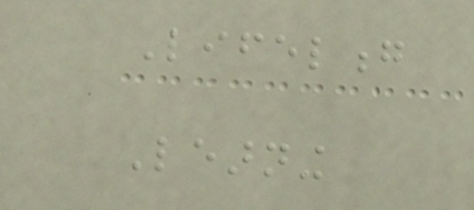Lifelong
Learning
